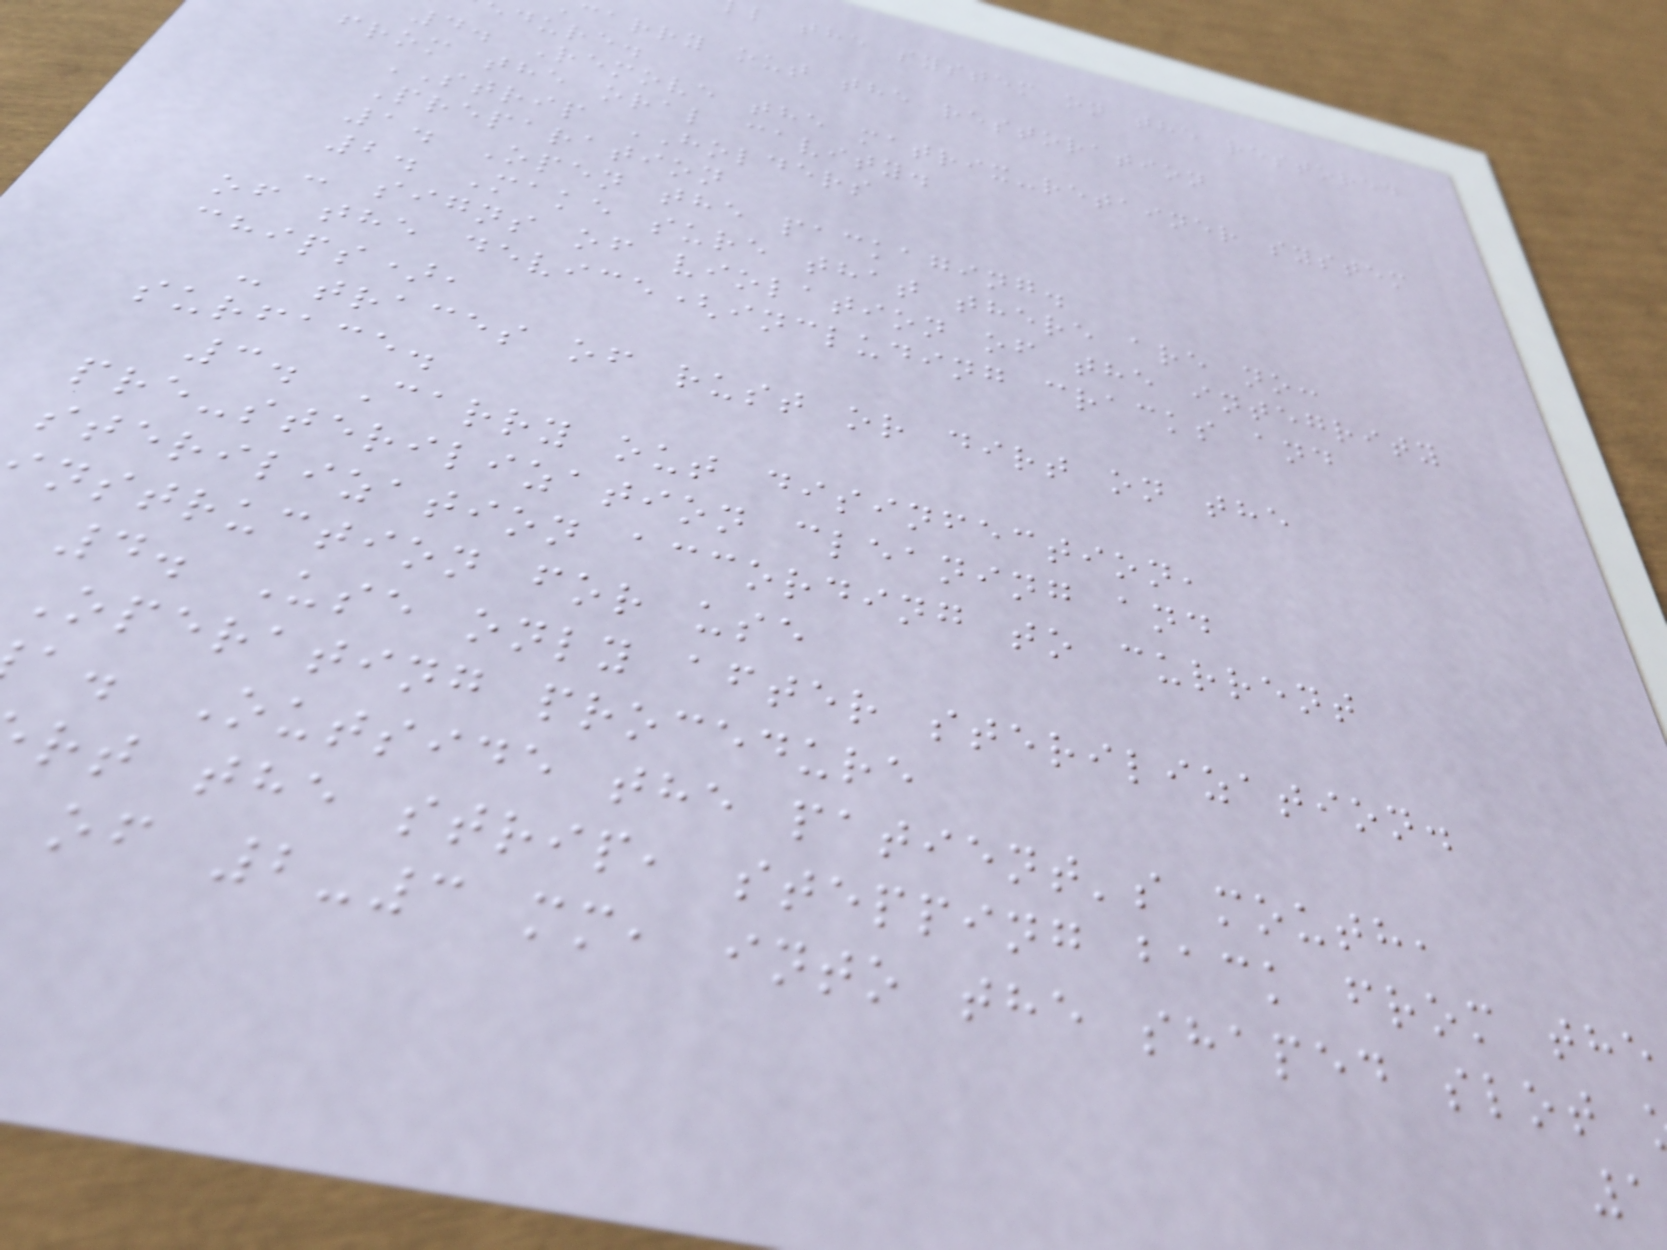l the system on the restored
carry out the restoration
dure.
4. Remove the matrix-retainer system
from the oral cavity.
STRIP HOLDERS
Preparation
1. Open the packaging.
2. Make sure that there are no:
- signs of violation of the integrity
of the device(including cracks and
chips),
- traces of rust or dirt on the
surface.
3. Carry out disinfection,
pre-sterilization cleaning and
sterilization according to current
nstruction for use
4. Use only after sterilization.
Operating procedure
a. Outside the patient's mouth,
rt the strip, stepping back from the
of 2-3 mm, into the shaped slot
